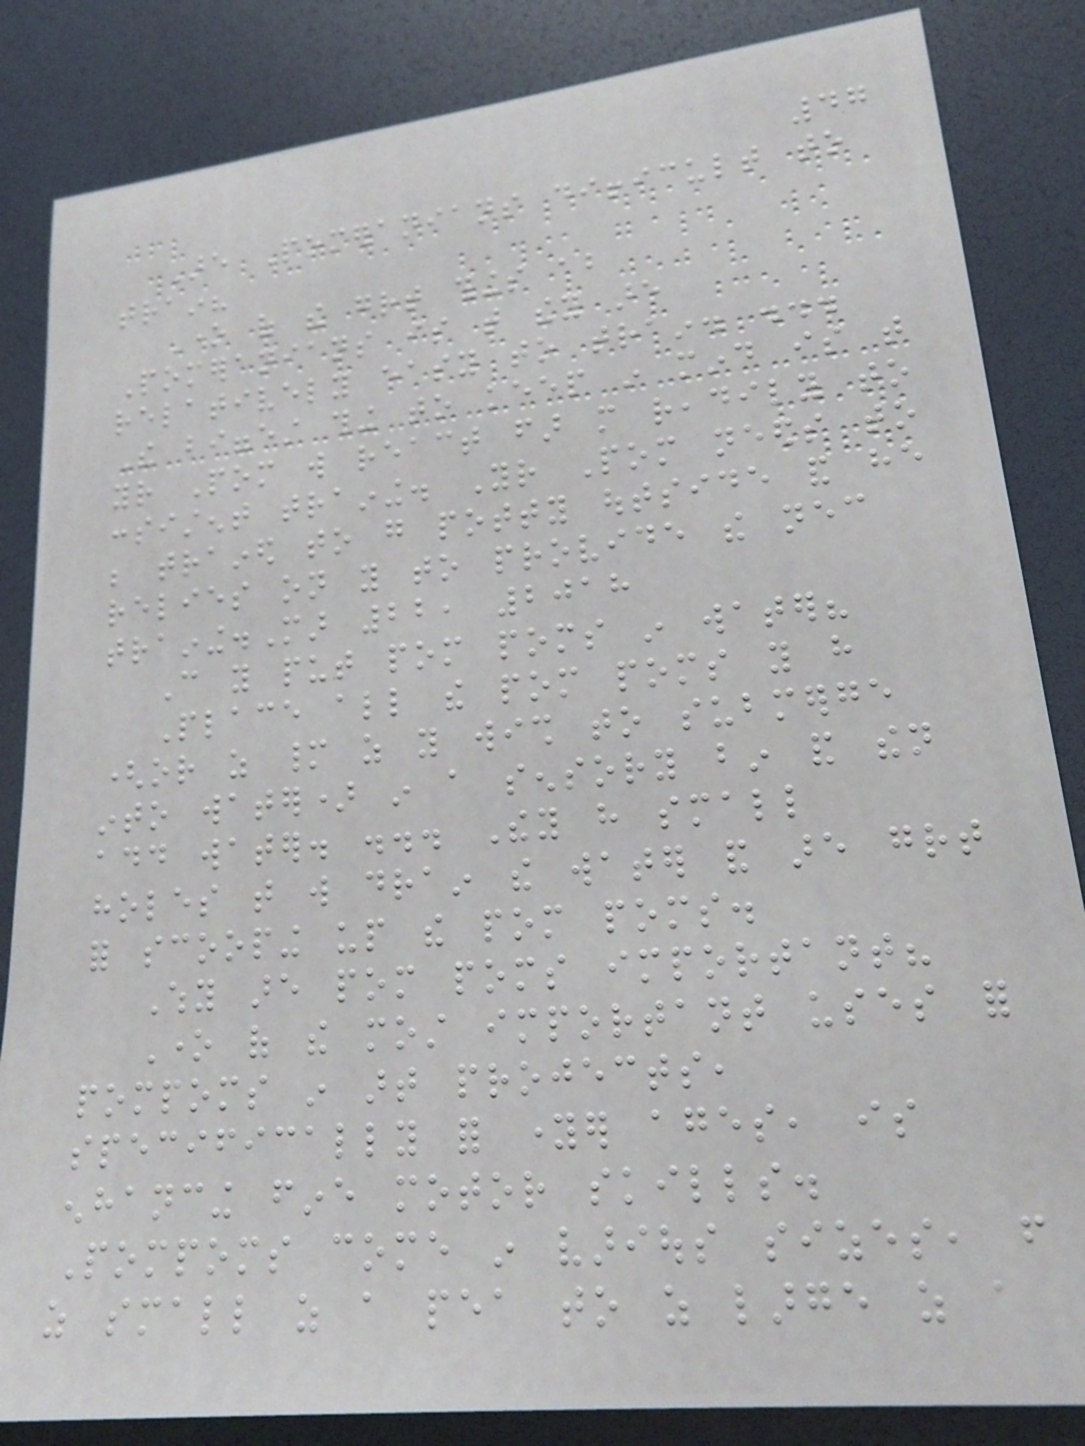47
Are Pomeranians difficult to
train?
One of the great things about
Pomeranians is that they are
relatively easy to train. ...
The biggest thing to keep in mind is that
your Pom will react far more readily to
consistent training. Your Pom needs to
be trained to go potty outside and he
relies on you to provide the necessary
training.Mar 22, 2018
Can you put pom poms in water?
Place all the pom poms you have
(or as many as you wish to submerge
into water) in a sensory bin and then
add water. ... They have small
holes that will drain the water and are great
for scooping up the pom poms.
Why are pom poms important?
One of the most important uses for
pompoms in art projects,
specifically for younger ages, is
enhancing fine motor skills.
Pompoms come in various sizes, from
as small as a pea to as large as a
